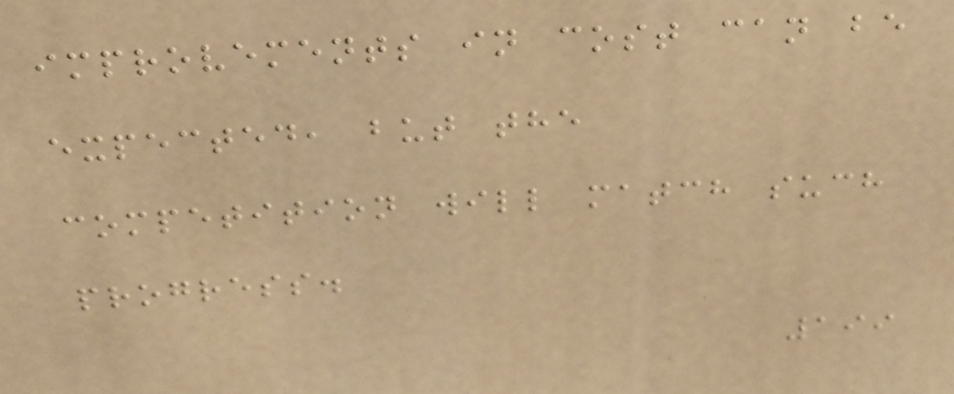improvements in cost can be
expected, but the
competition will match such
progress.
199
